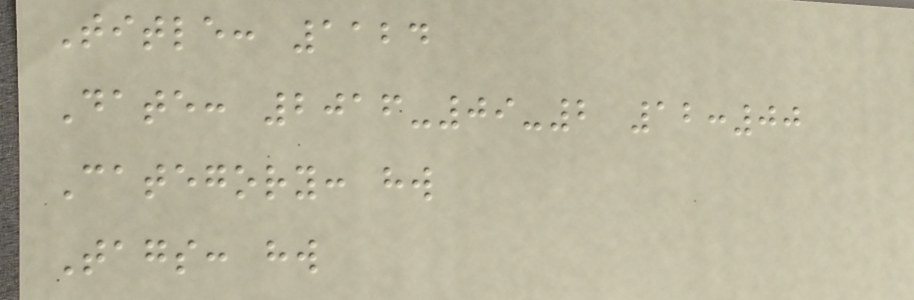Title: 1124
Date: 2016-09-2 12:00
Category: hw
Tags: hw
